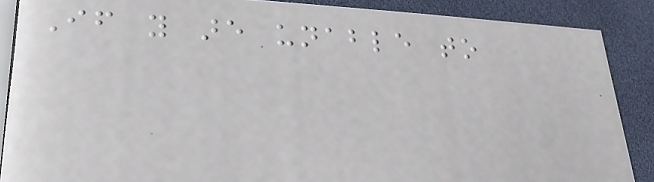If you are unable to
